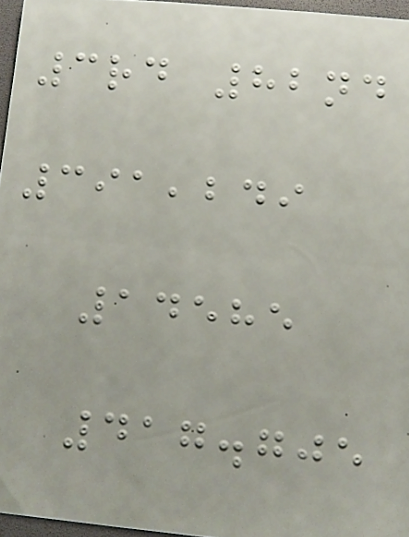3rd 82nd
391,249
14585
417.705
